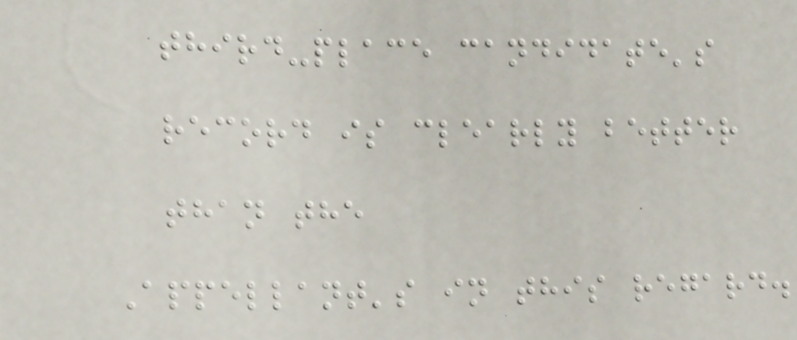third-place candidate's
record is clearly better
than the
Appellant's in this regard.
